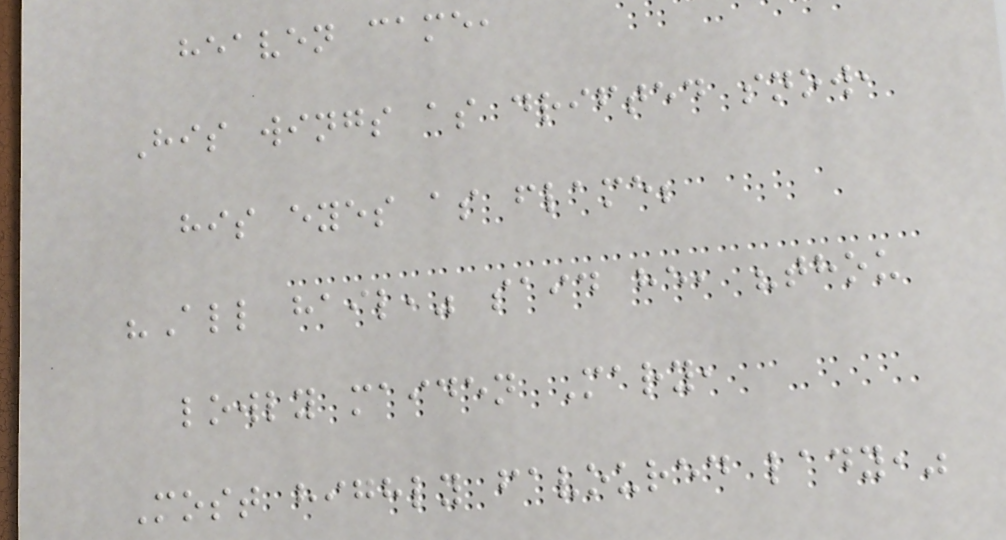heaven came,
His wings as drifted snow,
his eyes as flame;
"All hail," said he, "thou
lowly maiden Mary,
Most highly favoured lady,"
